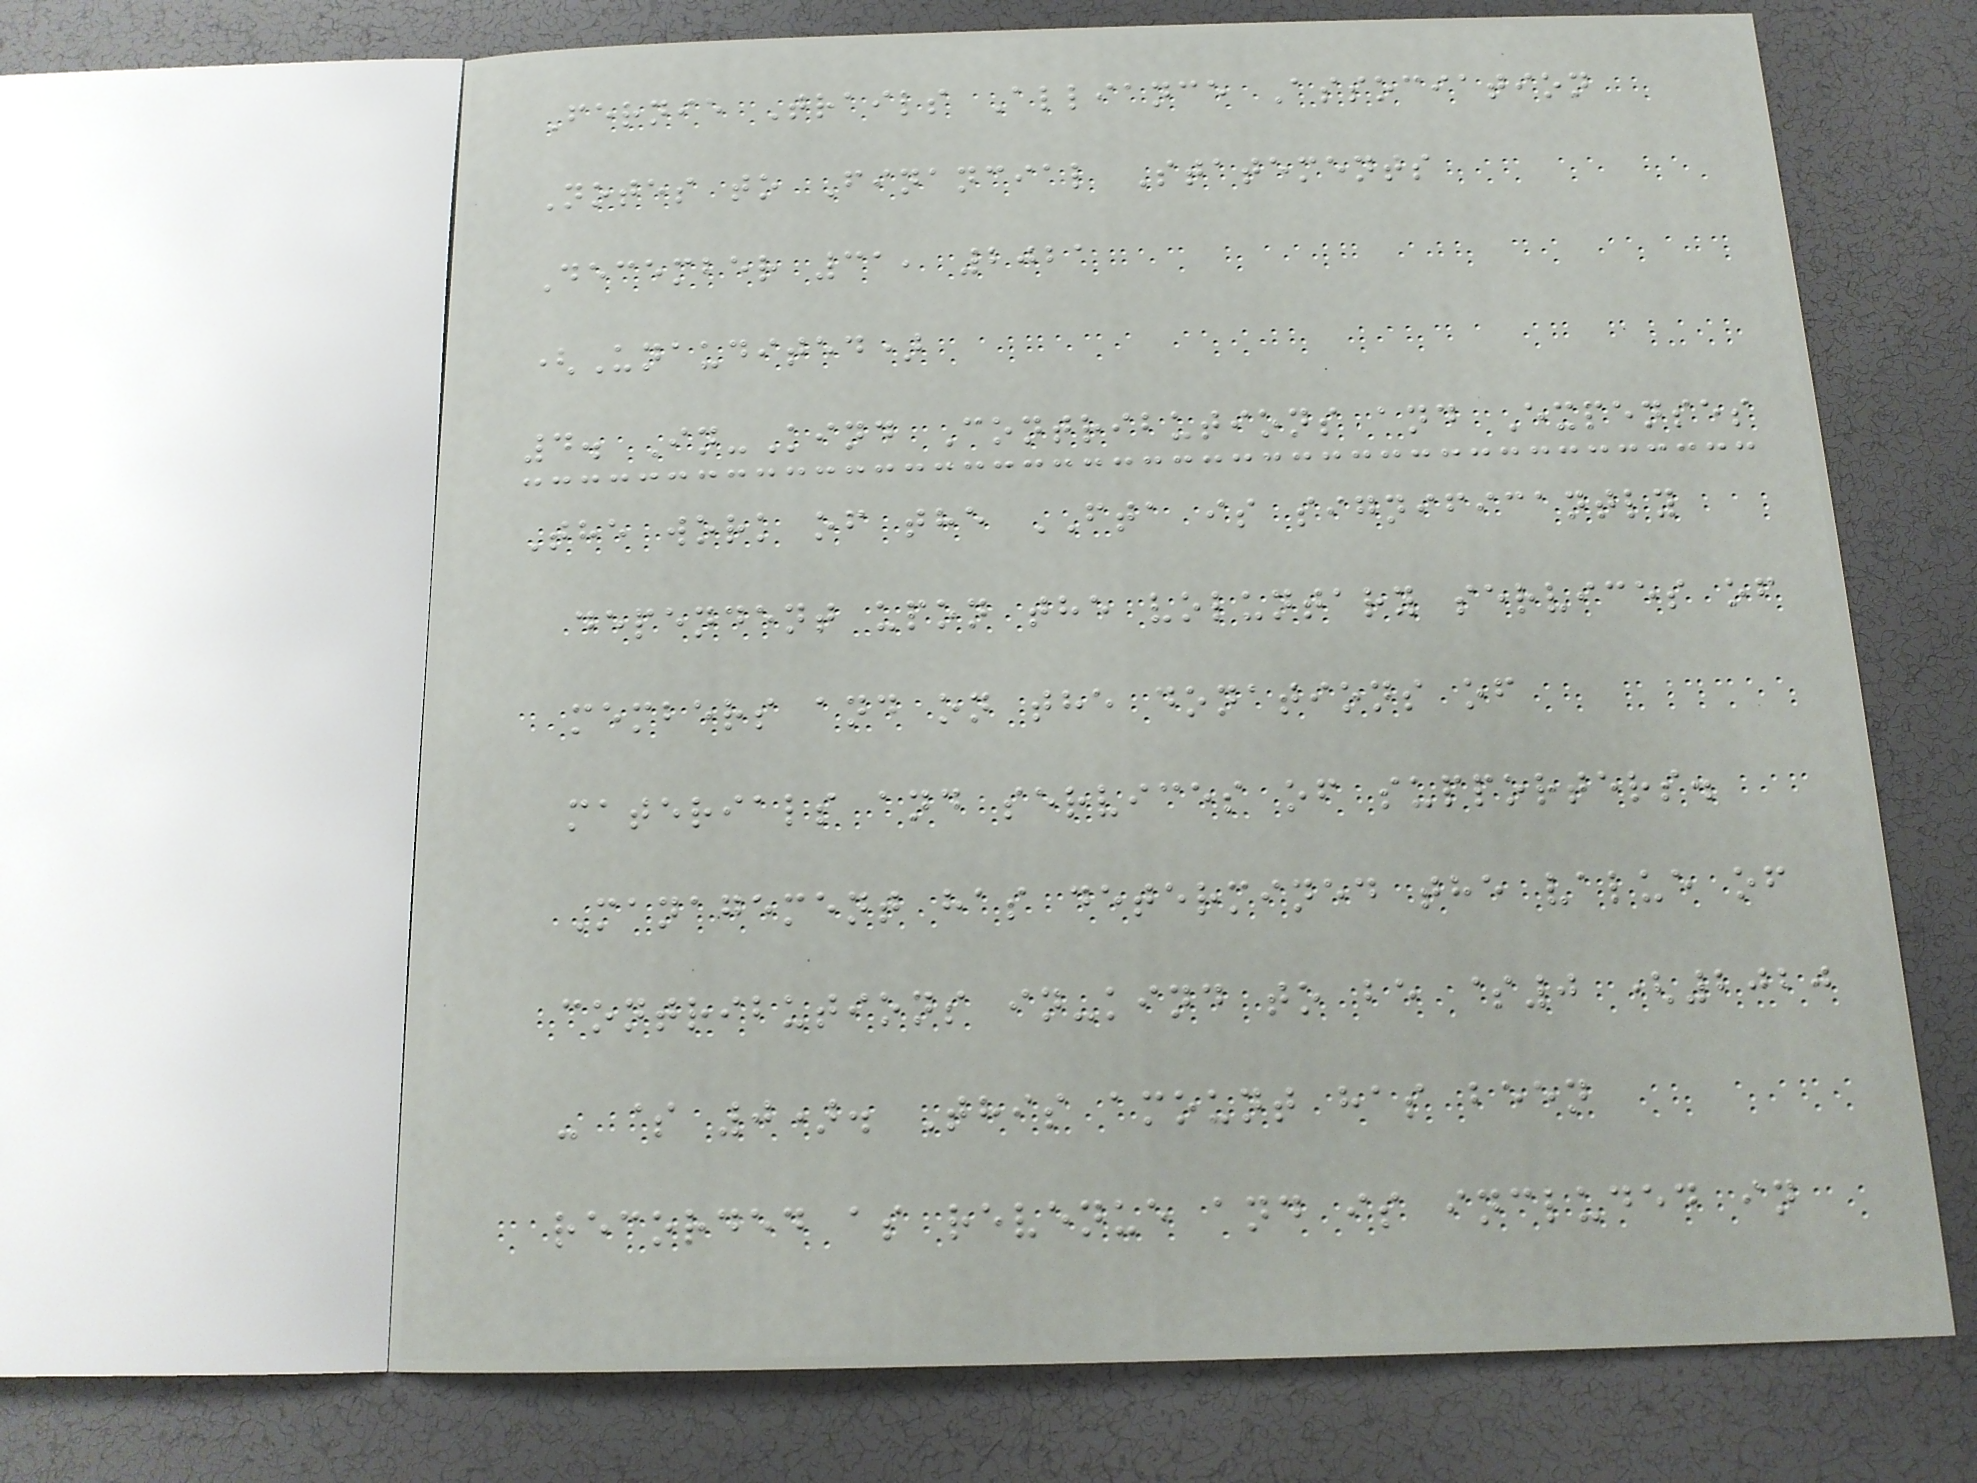Fernie Trails Alliance Association
Notes to Financial Statements
December 31, 2021
(Unaudited)
4. In-Kind Contributions and Expenses
The work of the FTA is significantly
dependent upon the voluntary services of
members and on the donations of
materials and services of supporters.
Management has determined the value of
contributions in-kind to be $0 (2020
- $ 0). This amount has been
recorded as revenue and is included in
